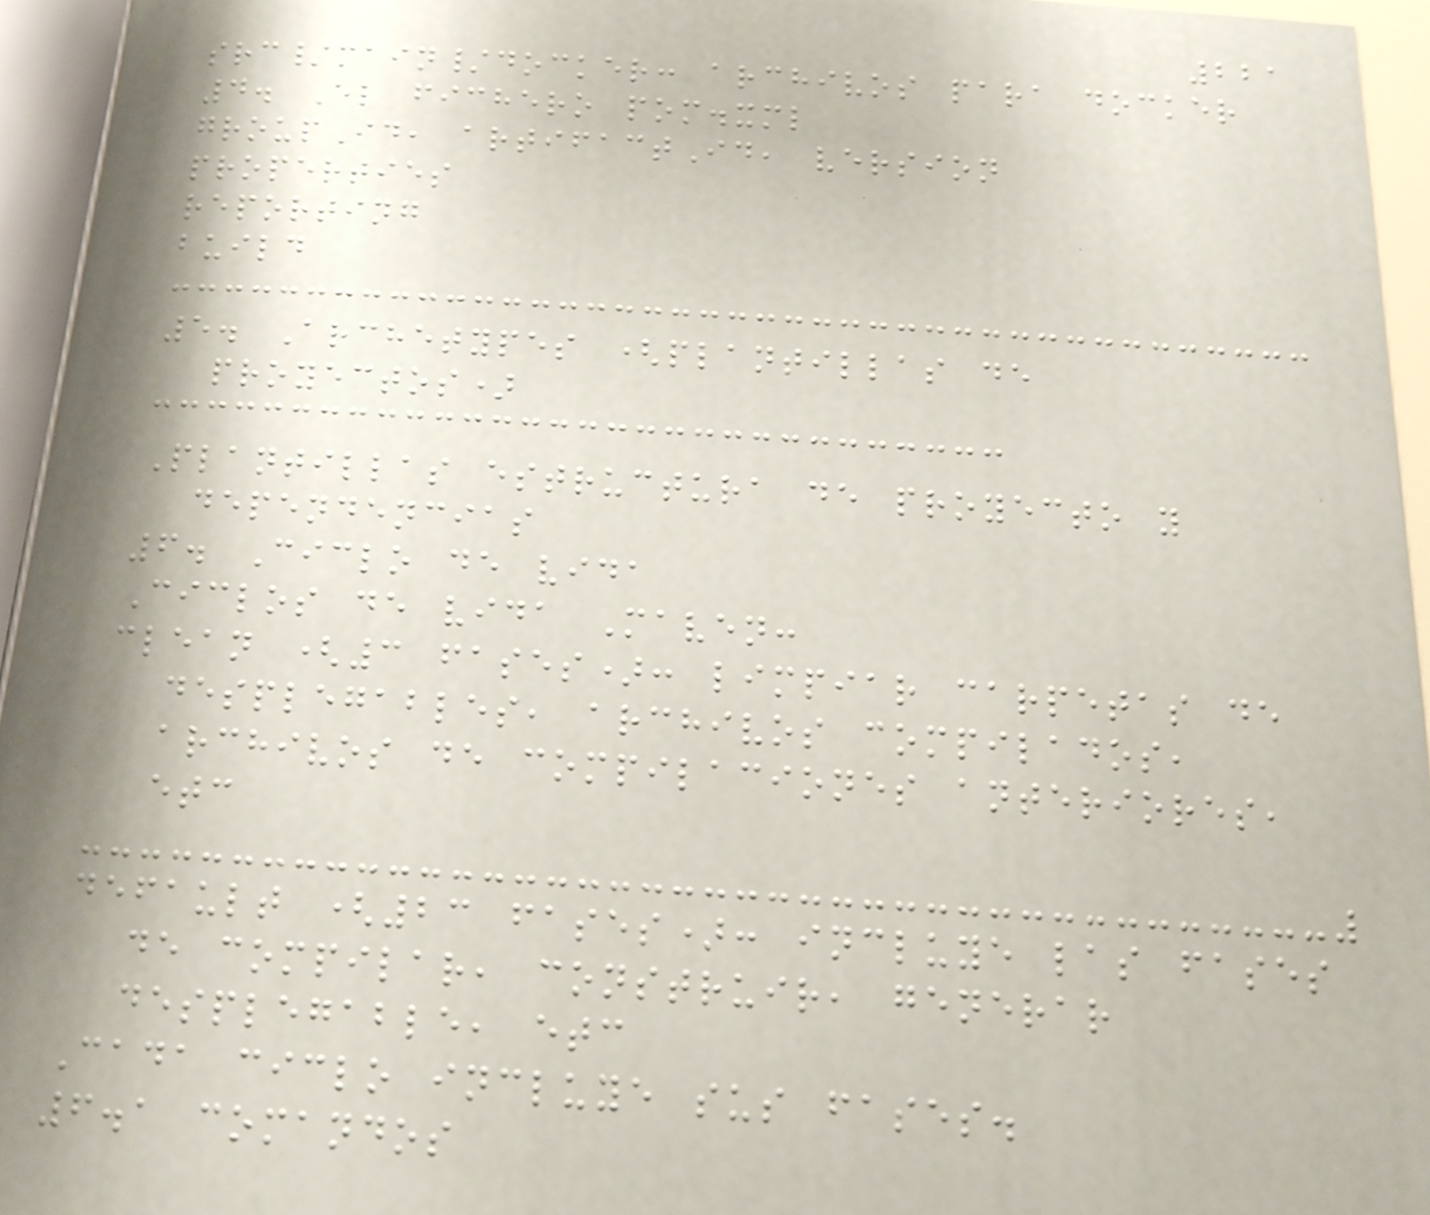221
src/main/docker: archivos para docker
4. El fichero pom.xml
groupId, artifactId, version
properties
reporting
build
5. Archetypes (plantillas de
proyectos)
Plantillas estructura de proyecto y
dependencias
6. Ciclo de vida
Ciclos de vida Maven:
clean (3 fases): limpiar carpetas de
desplegables, archivos compilados,
archivos de compilaciones anteriores,
etc
default (23 fases): incluye las fases
de compilar, construir, generar
desplegable, etc
Cada ciclo incluye sus fases.
6.1 comandos
